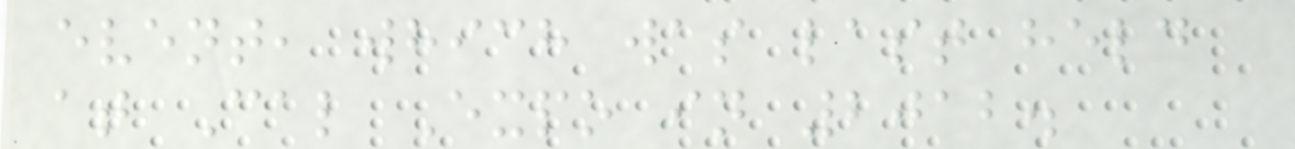event, which was last held
at Cal Expo in 2012.
